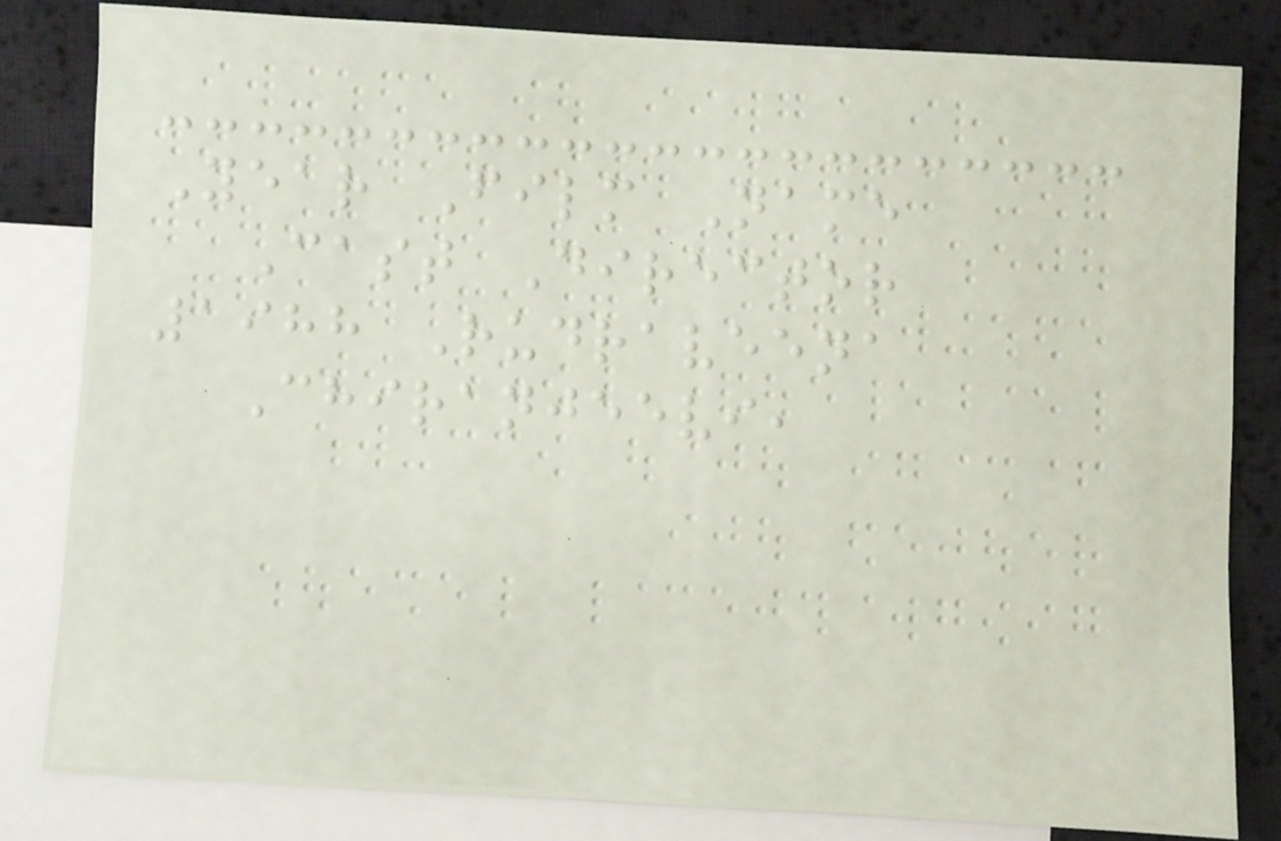Year Film Name
Cast Director
1988 Rudraveena
Chiranjeevi,
